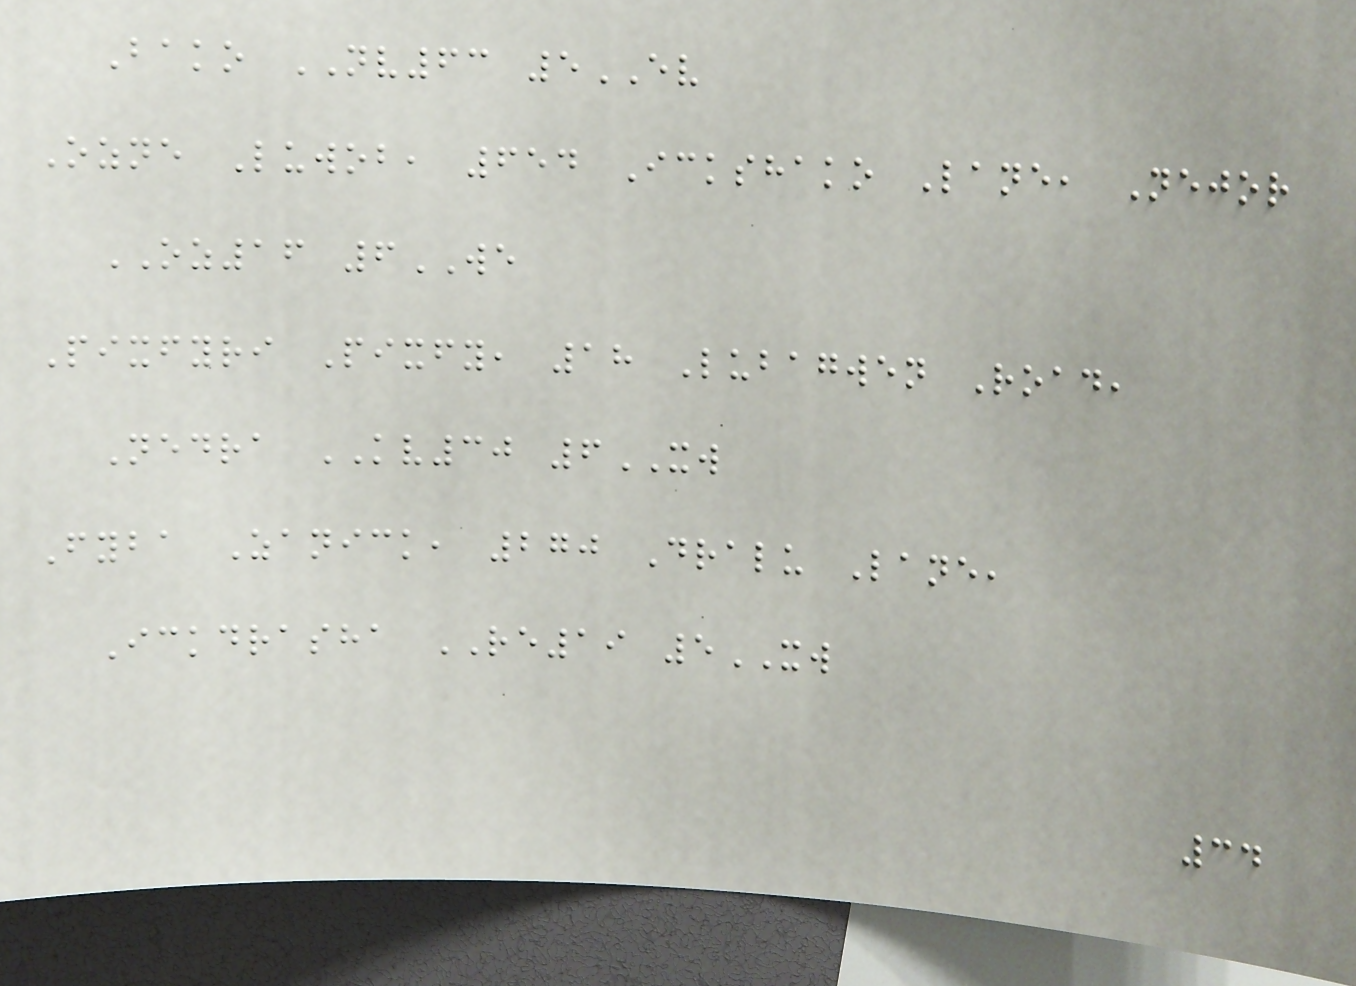Bako NV63 5EV
Ozne Luwob, 654 Ickshako Lane, Nejor
OZ16 6WE
Pixfyri Pixfy, 18 Lubagwen Road,
Nedra KV30 6XW
Fyba Zanick, 270 Dralu Lane,
Ickdrasha RE19 5XW
34
